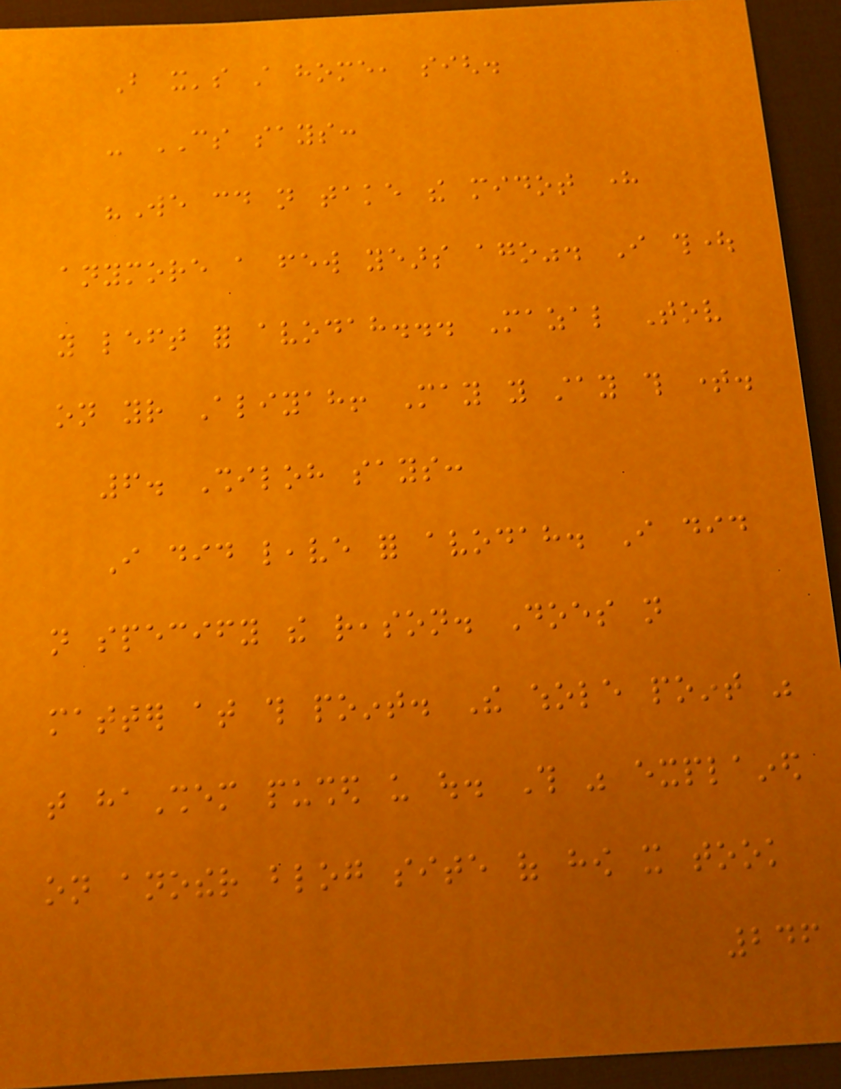But it's still home, sigh.
- CS says:
"We could not take the midot here
anymore a few years ago". I thought
you left for avodah... Mazal Tov
on your Aliyah! May you stay this time.
6. Shiloh says:
I did leave for avodah. I did
not specify the reason. Does not
matter at this point. The whole point was
that haShem pushed us out. This was explained
on another blog site of how it took
246
